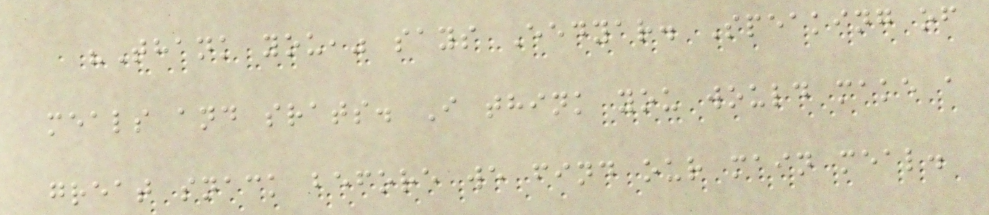"Thank you," says Eedyar. Speaking of
meals and srats. I think you would make a
great snack before we find our main meal.
